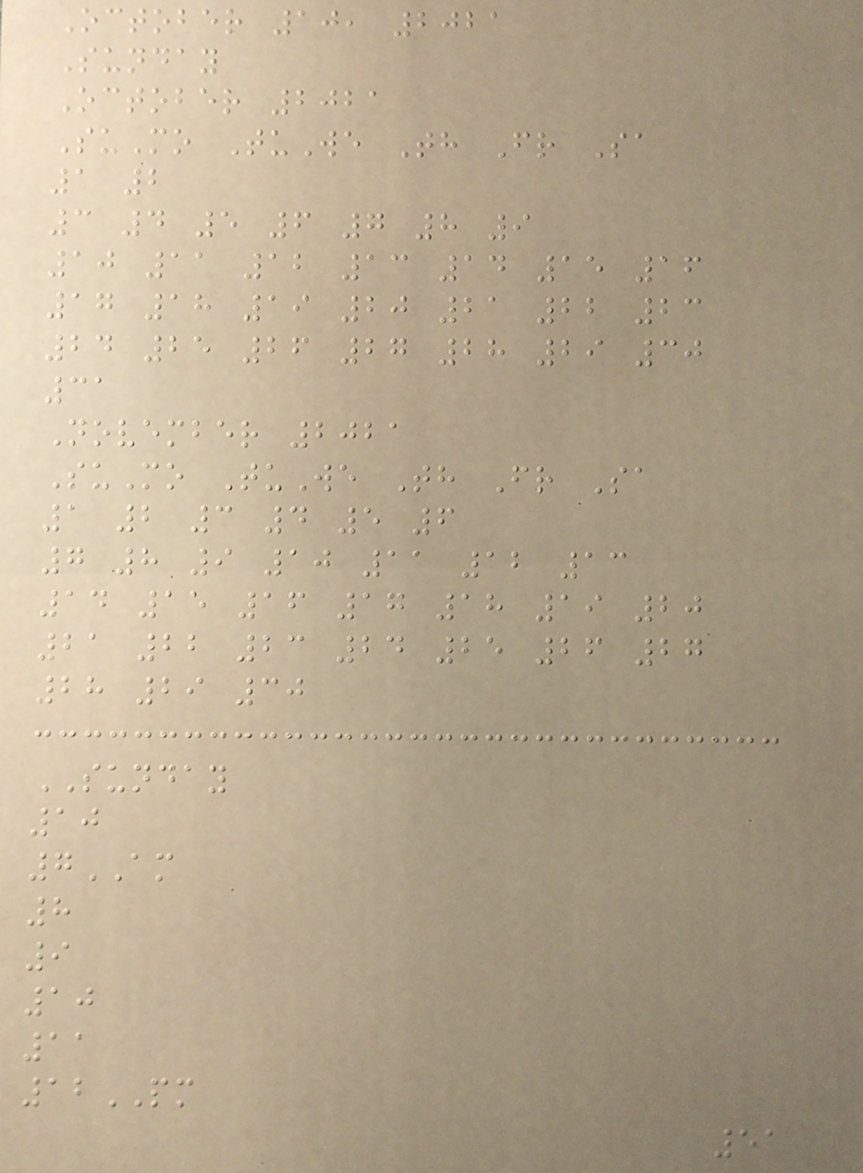October 10, 2021
Sunday
October 2021
SuMo TuWe Th Fr Sa
1 2
3 4 5 6 7 8 9
10 11 12 13 14 15 16
17 18 19 20 21 22 23
24 25 26 27 28 29 30
31
November 2021
SuMo TuWe Th Fr Sa
1 2 3 4 5 6
7 8 9 10 11 12 13
14 15 16 17 18 19 20
21 22 23 24 25 26 27
28 29 30
SUNDAY
10
7AM
8
9
10
11
12PM
51
